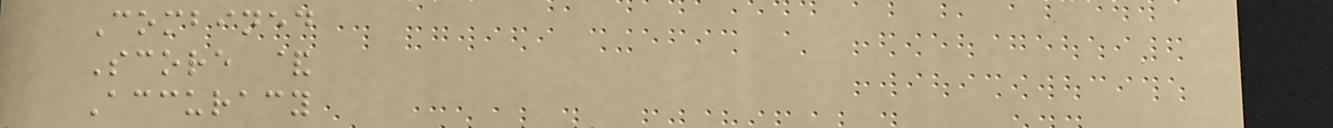Combined
Score &
Accuracy
